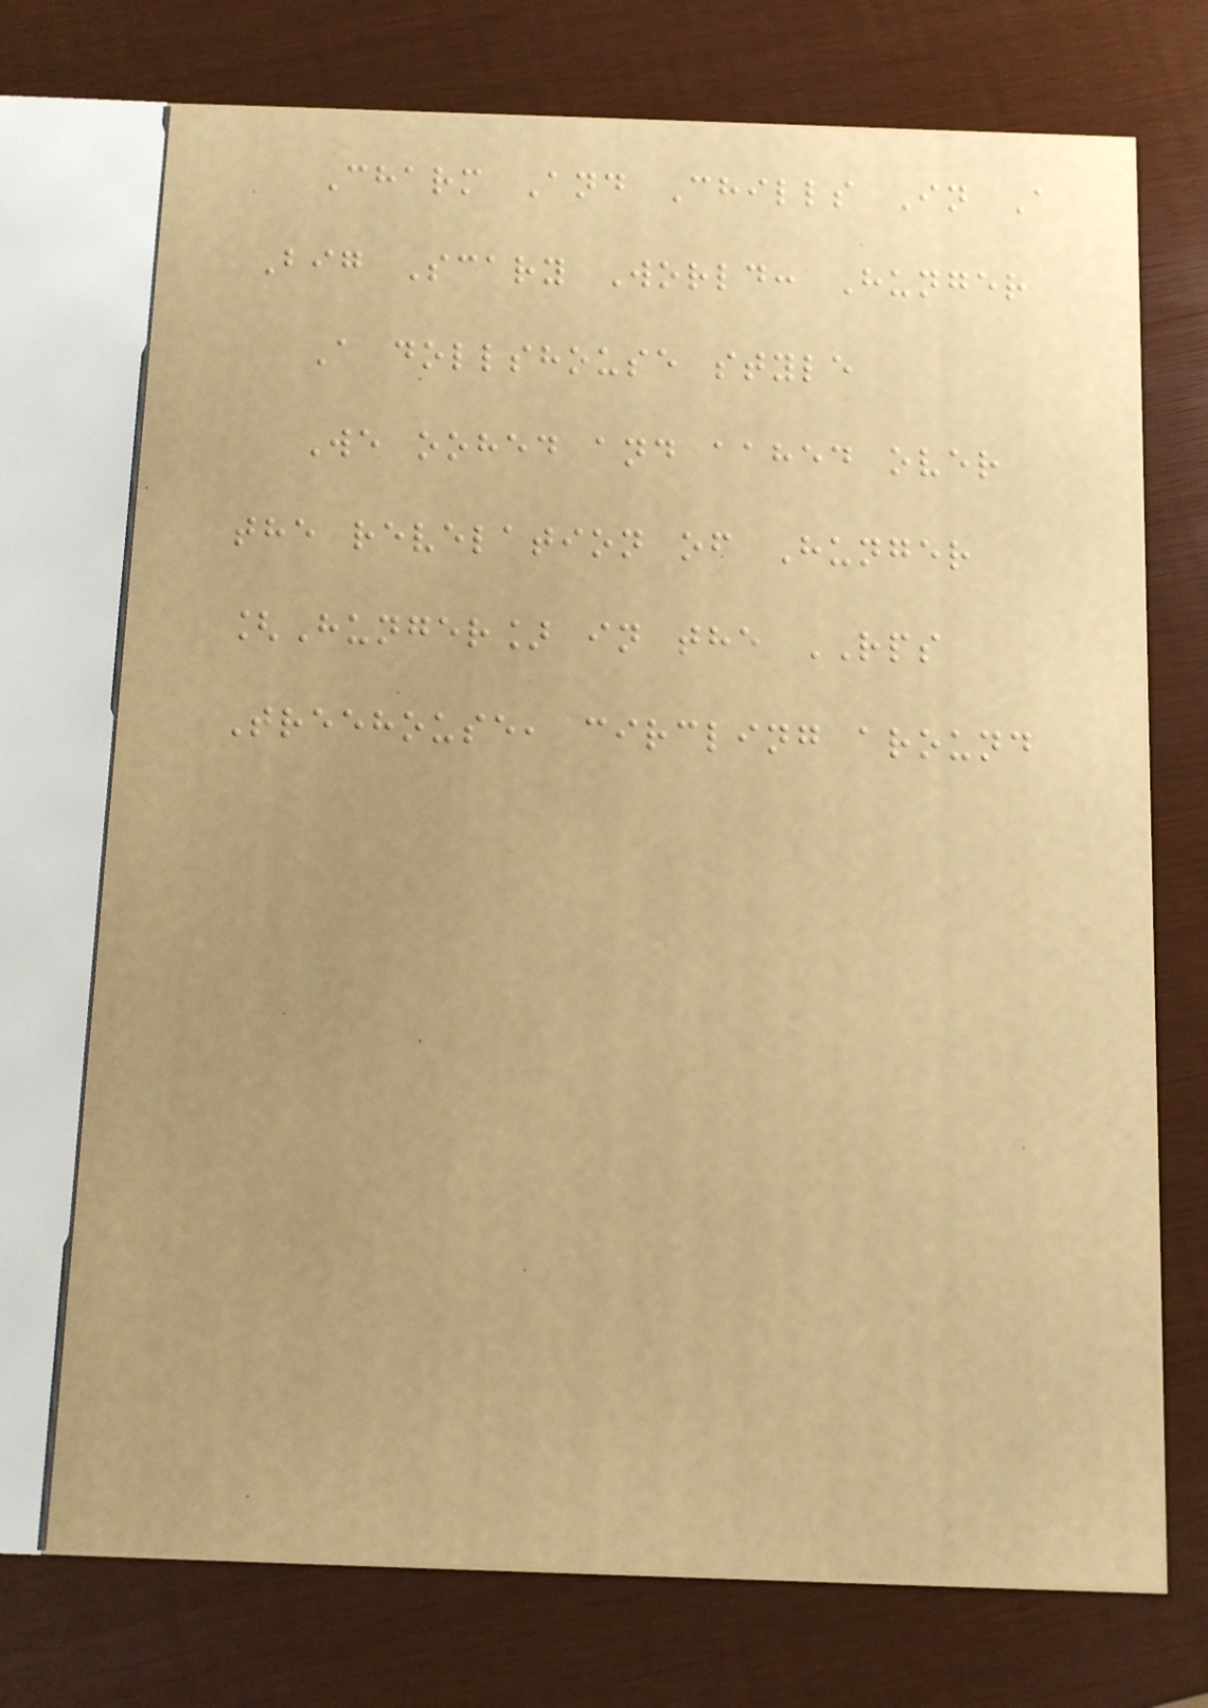Charm And Chills In A
Big Scary World: Hunger
A dollshouse style
We oohed and aahed over
the revelation of Hunger
[Hunger] in the RPS
Treehouse, circling around
